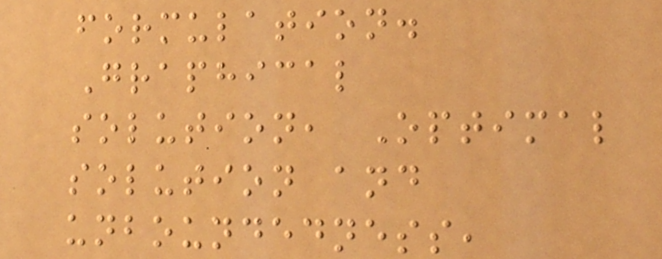formulation.
Graphical
solution, Optimal
solution and
unboundedness,
